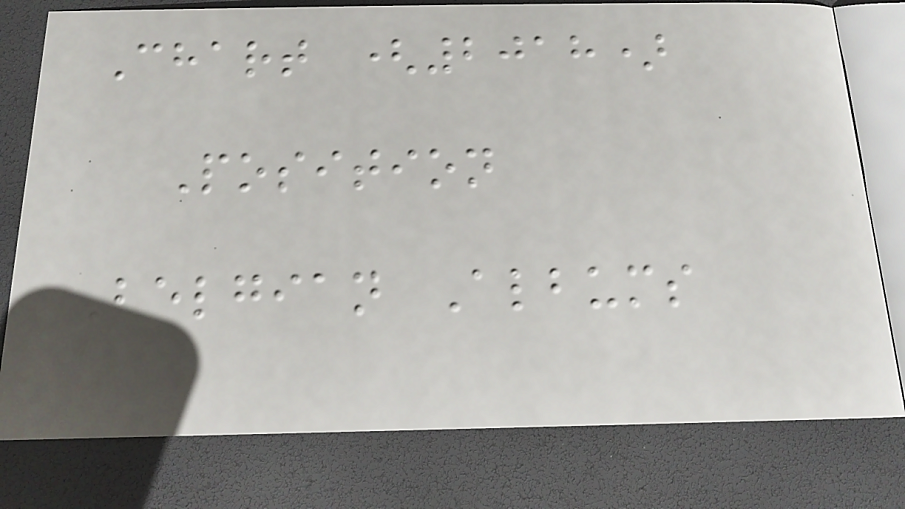Chart (2018)
Position
Belgian Albums
